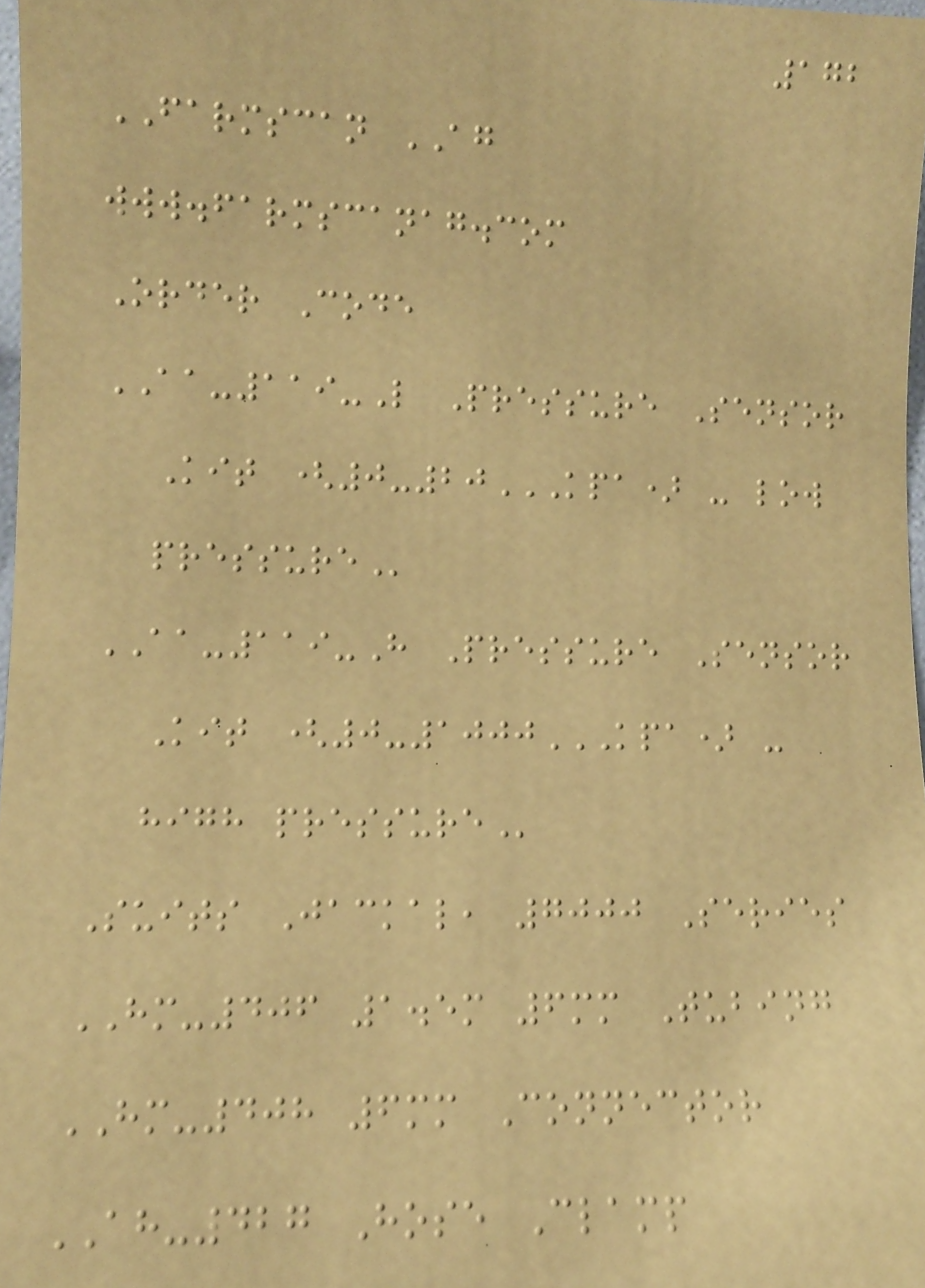172
FARMSCAN AG
www.farmscanag.com
Order Code
AA-119-L Pressure Sensor
Kit (0-20KPA) - LOW
PRESSURE
AA-119-H Pressure Sensor
Kit (0-1000KPA) -
HIGH PRESSURE
Suits Jackal, 7000 Series
HM-406 1.5m 6mm Tubing
HM-408 6mm Connector
AH-427 Hose Clamp
